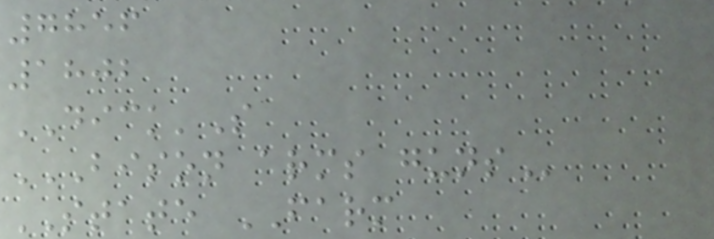7856
1802
DICK'S
BISON ARMS GUNS
STATE FARM
